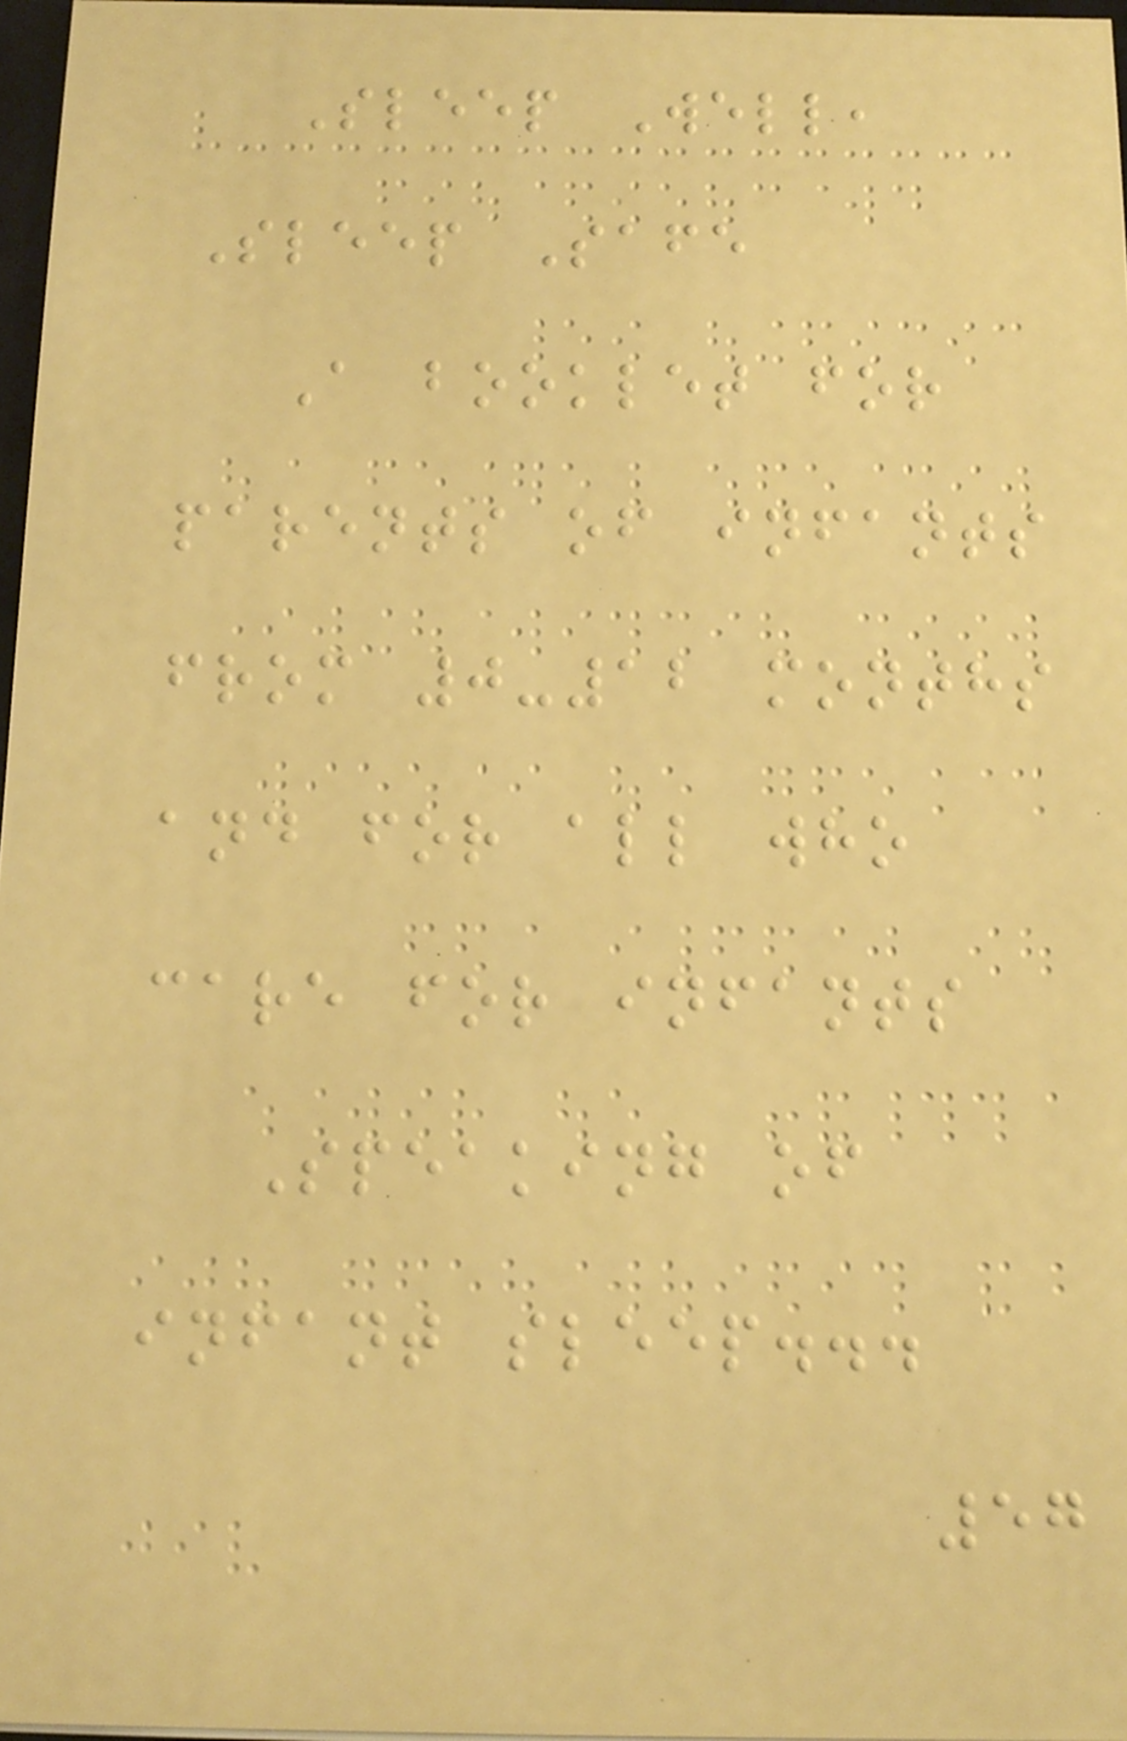Sleep Well,
Sleep Safe
A booklet for
parents of infants
from 0-12 months
and for all who
care for infants
Speaking of
infant sleep...
57
